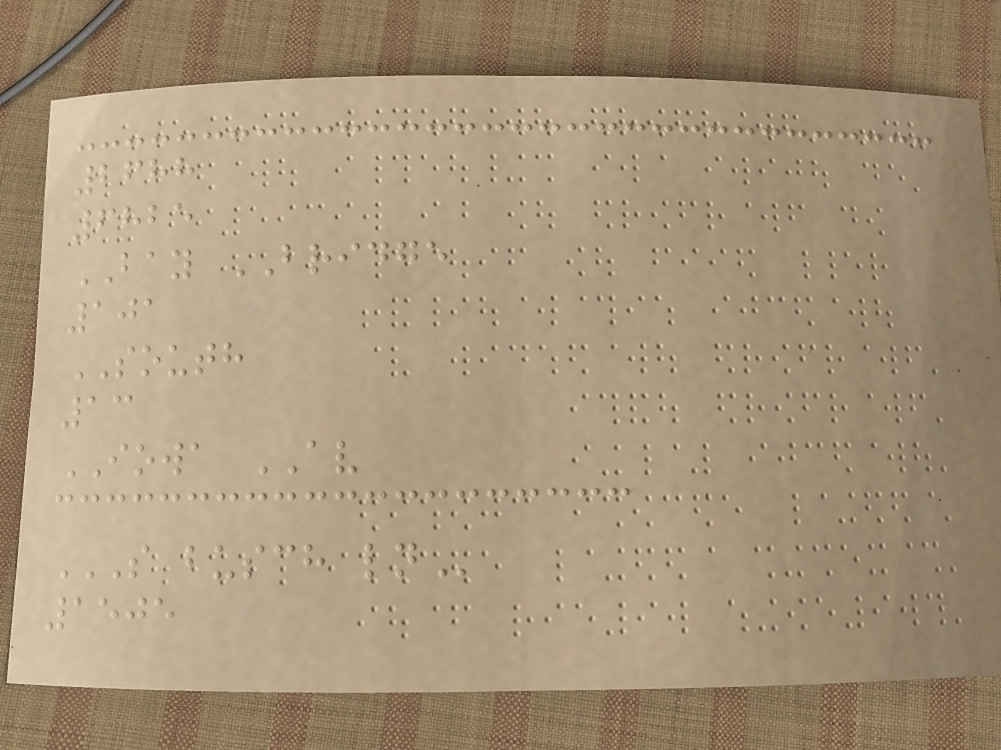2688
6825
BAY BRIDGE
101
SOUTH
13
IOWA AV
S BUSCH LN
1505
